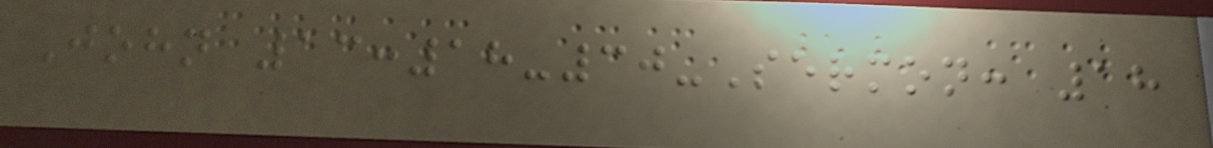John 13:18-30-Sermon: 18
